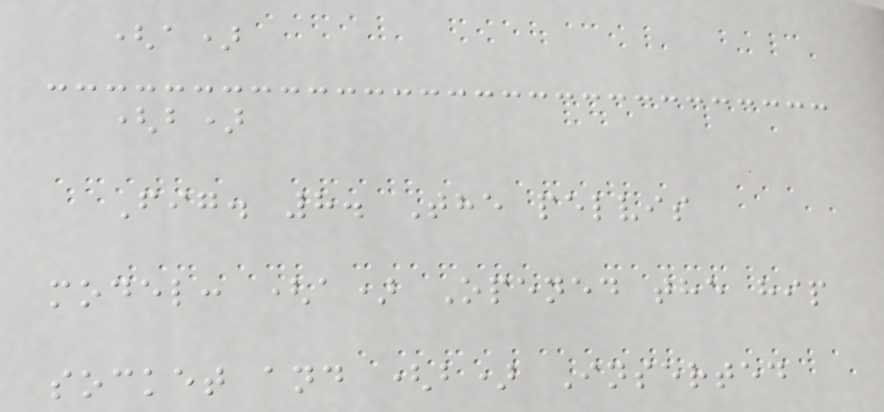(a)
(b)
Fig. 8. The pelvis
model: (a) Opened the hip
socket and (b) Inserted
